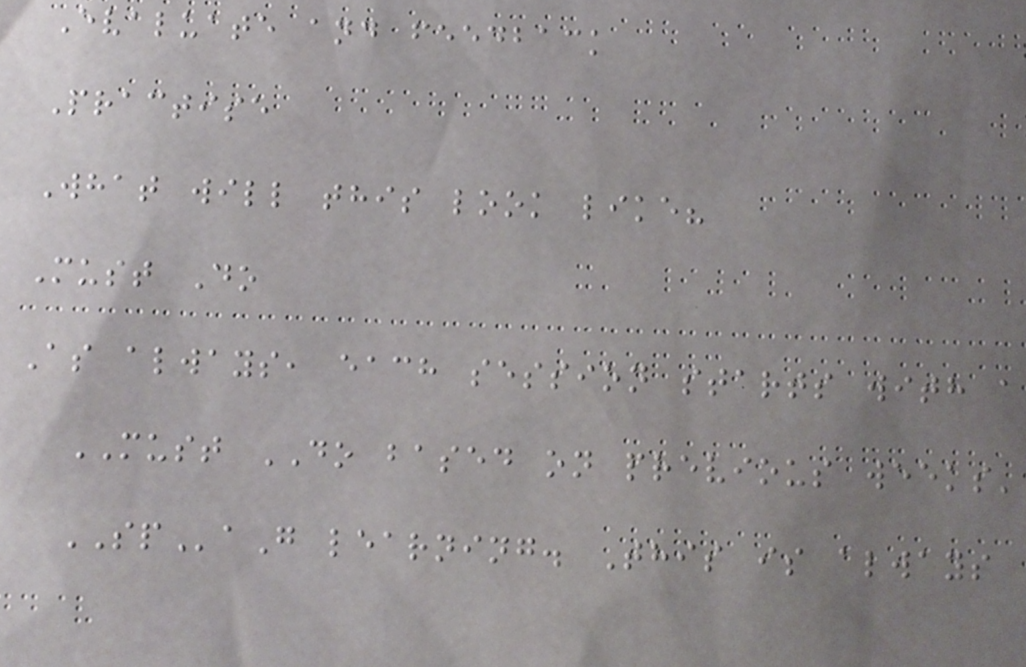Evaluate and feedback
Practise
What will this look like?
Must Do
As always, each session starts with a
MUST DO based on previous weeks'
SPaG learning. This is always
